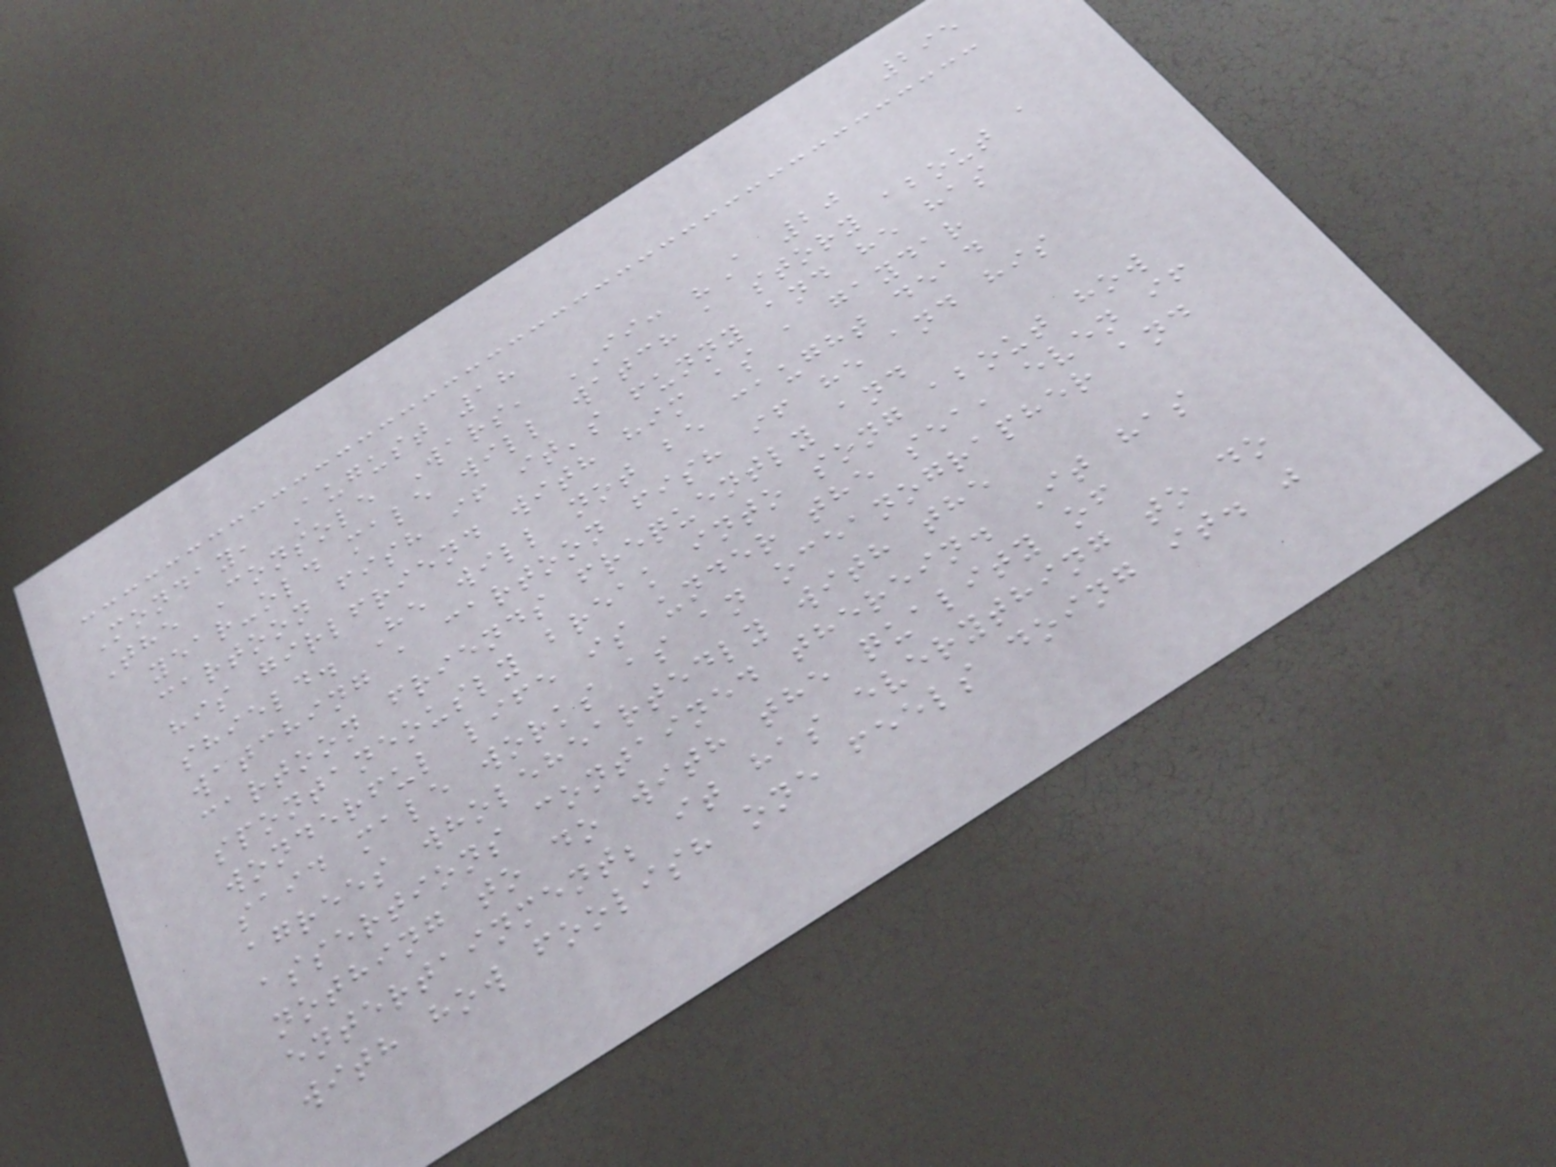295
Monday, August 18
The Console Wars, II: "A 20
year-old male will watch a story about a
cartoon fish if it's funny and he has
his girlfriend with him as a gaydar
shield. He will not be caught dead
watching a cartoon fish if he and his
cartoon friends frequently and
spontaneously break into song about how
wonderful life is under the sea, even if
said male works as an oceanographer and
agrees wholeheartedly with the
assertions contained therein. It has
nothing to do with the quality of
entertainment; it has everything to do
with how foolish one feels doing it. "
